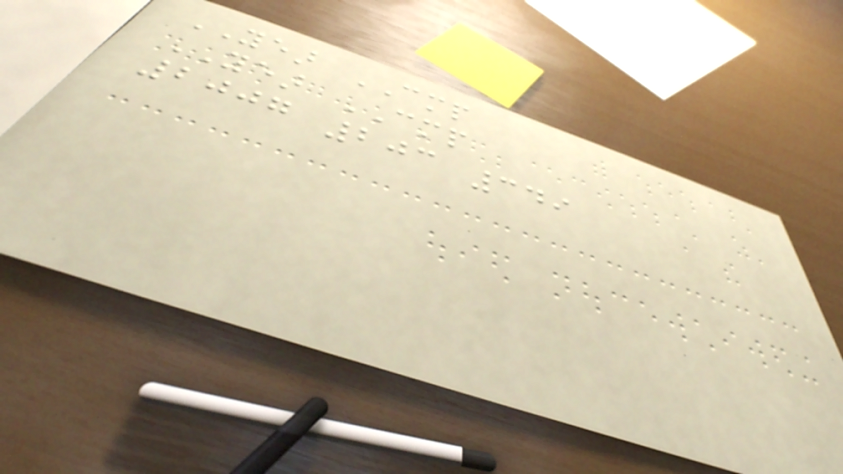YEAR CMP
YEAR CMP
2007 203 349
